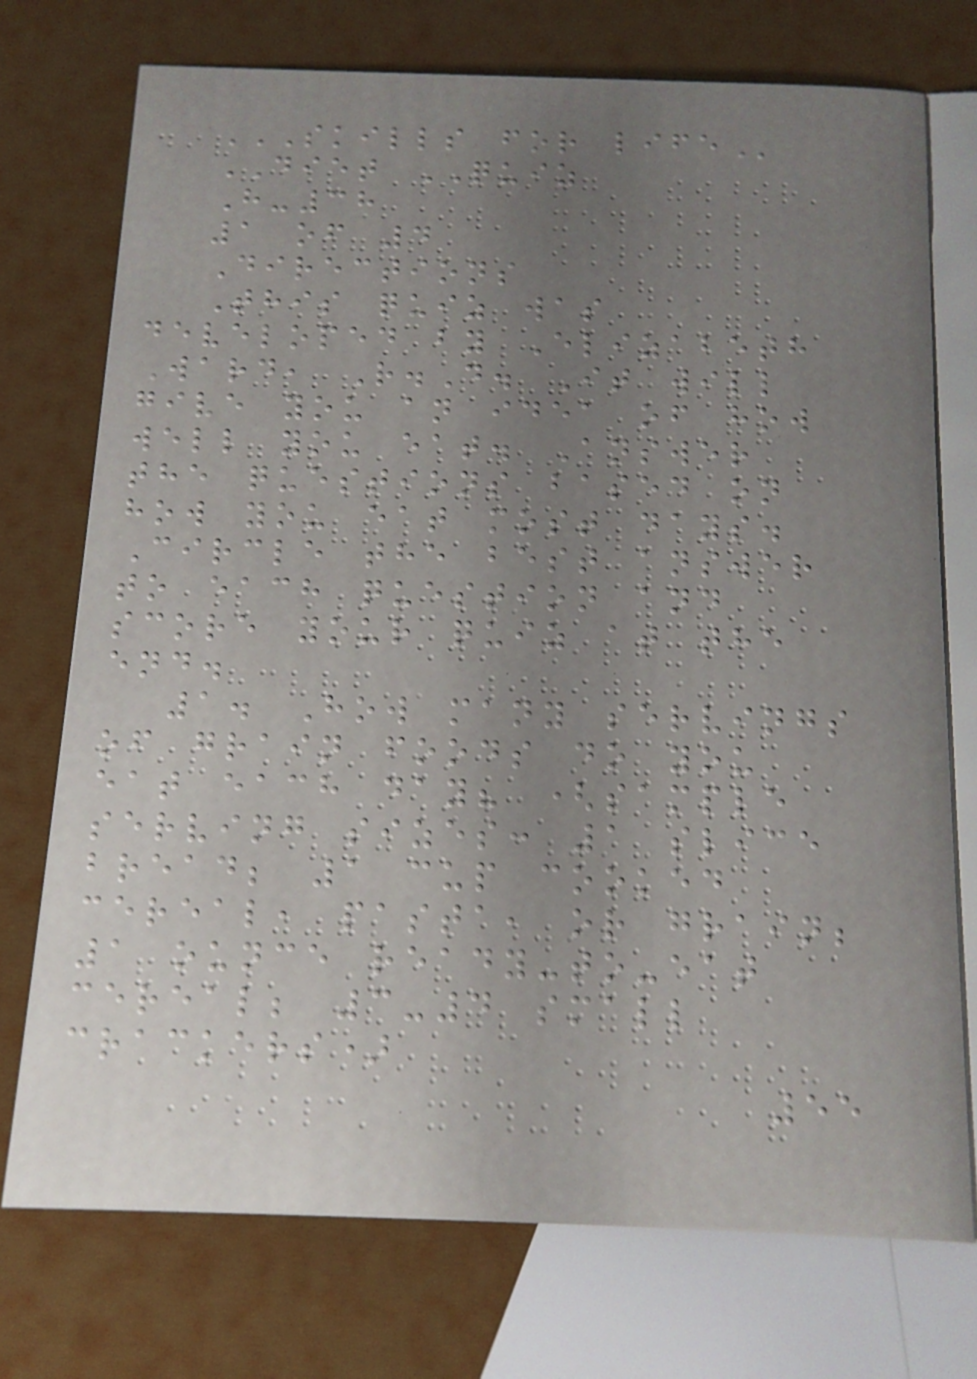SKILLS FOR LIFE
DIET QUIZ
H-38
1 of 4
Directions
This quiz was
developed by Elizabeth
Ward, R.D. It will
give you an idea of how
well you eat. Answer
the questions based on
how you eat most days.
Circle the best answer
to each question and
score your quiz at the
end.
1. How many servings
of grain foods do you
eat each day? (sample
serving sizes: 1 slice
bread; 1 cup cooked
cereal, pasta, or grain;
1 ounce ready-to-eat
cereal; 3-4 small
crackers)
55
